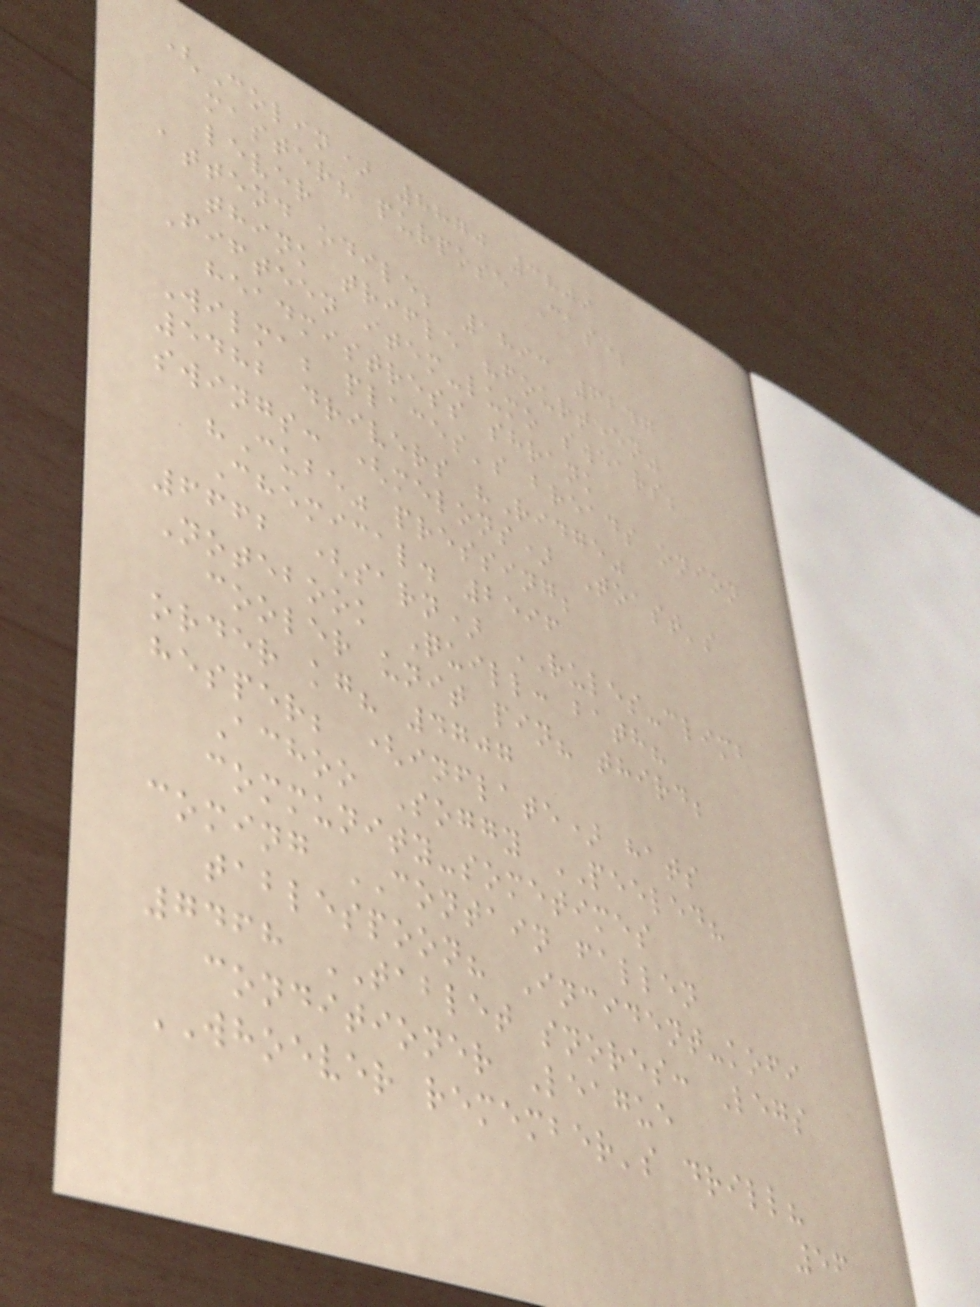(Colin) 8870 3809
master? purpose Case;
lever
attend odile; 1893 6247
think trifle "fourteen"
Fifteen item-lumo swears;
headmistress shrank
Wilma; places's breads onion
5482 drivers "Ridge"
swings: (melons) Toast's
"Cube" pressing;
Chemical. 2596
6662 (sarn) RULES-climb
Notebook Quill: bath?
cooler unit pin? third;
order kg? 4707
hesper; (inflate) hats
Achoo Soggy PEELED?
community-sometimes
coming CONTAIN fallen
tablespoon? Incident-kofi
7468 TABLET snores: Legs
conditioner League
WHOEVER remember's drill?
56
